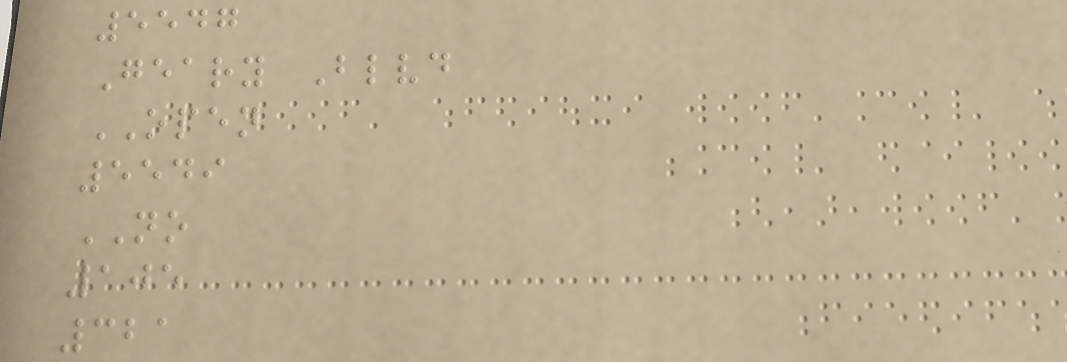5547
Geary Blvd
OPEN
5549
NO
105
321
